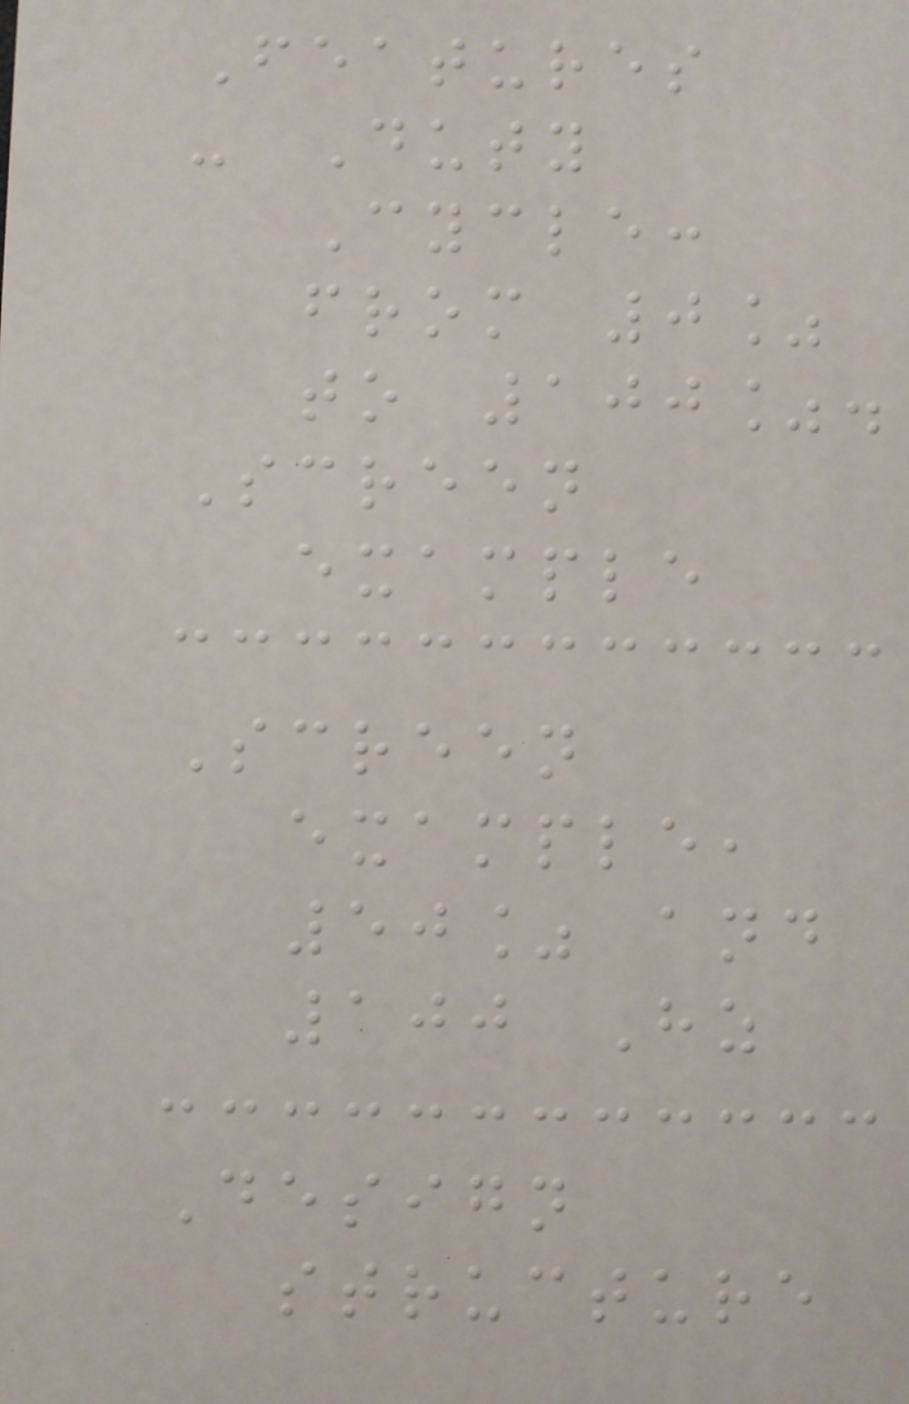Features
- Duty
Cycle:
from 0%
to 100%.
Screen
example
Screen
example,
50% and
100 Hz
Design
structure
